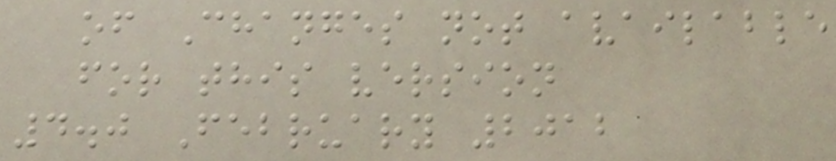of Changes not available
for this version
4.0 February 2012
